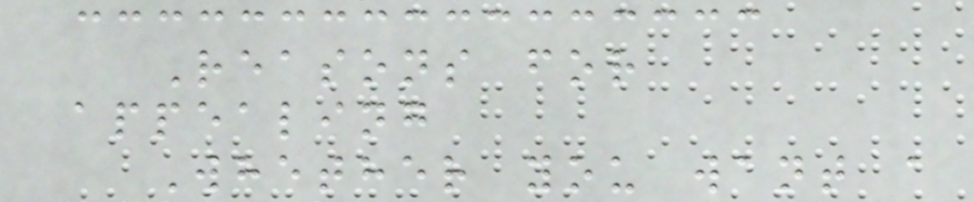Reasons for
appealing
Whether you want a
